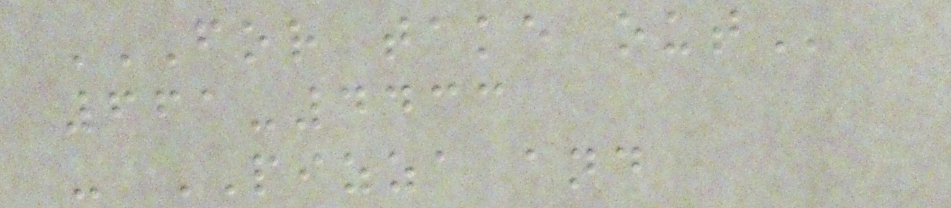FOR TAKE OUT
661-4433
- PIZZA and
